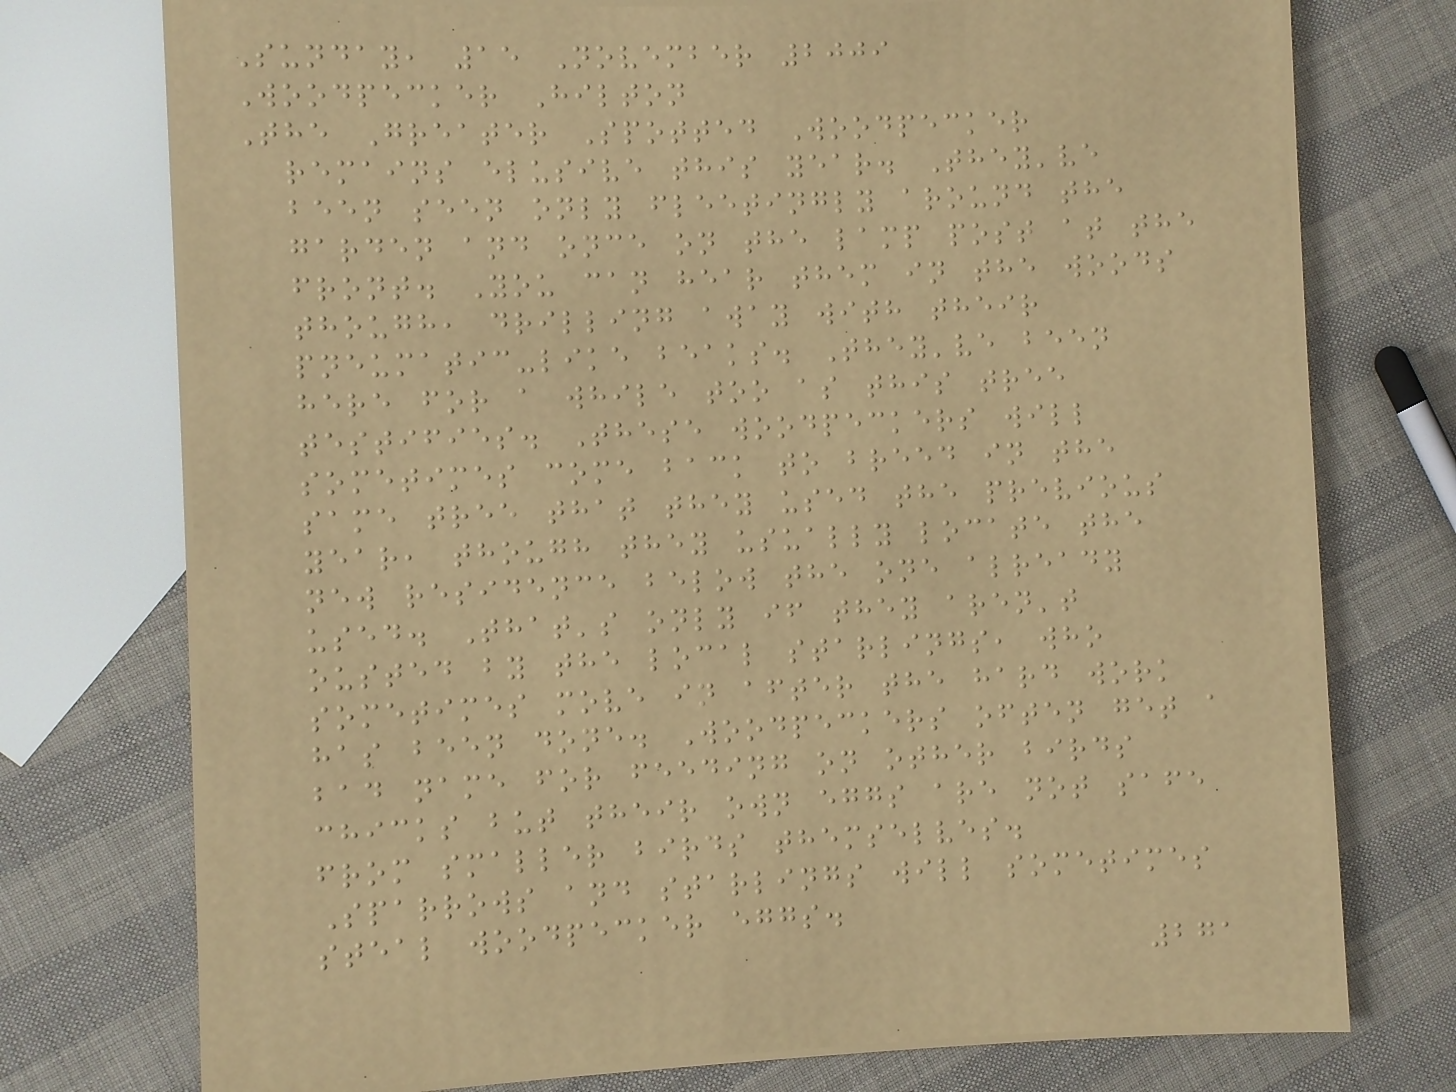Sunday, 15 November 2009
Woodpecker Hilton
The Greater Spotted Woodpecker
remains elusive this year. They've
been seen only fleetingly around the
garden and once on the lamp post at the
front. You can hear them in the woods
though, drilling away with their
pneumatic-like beaks. They've been
here for a while too as this tree
testifies. These woodpeckers will
sometimes come back to breed in the
same tree that they used the previous
year, though they usually locate the
new residence below the one already
used. That's only if they aren't
ousted by the local starlings, who
sometimes move in after the hard work
has been done. Woodpeckers often get a
bad name for feeding on other birds
chicks but their own eggs are not safe
from smaller birds themselves.
Sparrows and starlings will sometimes
steal woodpecker eggs.
271
